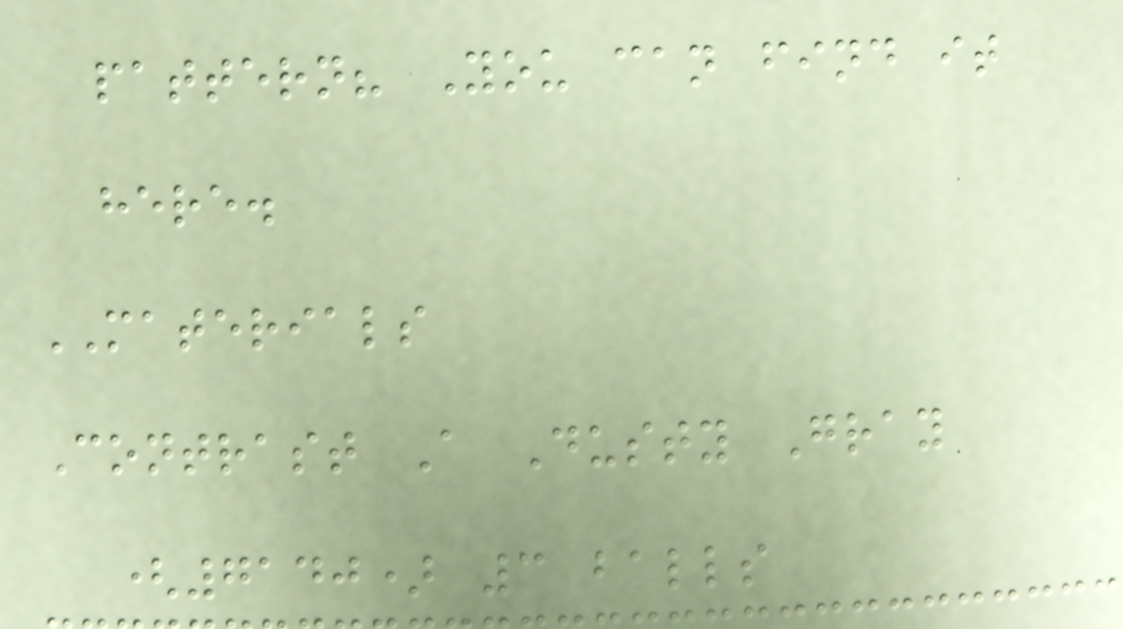pattern? You can find it
here.
MATERIALS
Contrast A Dusty Gray
(7140) 3 balls
